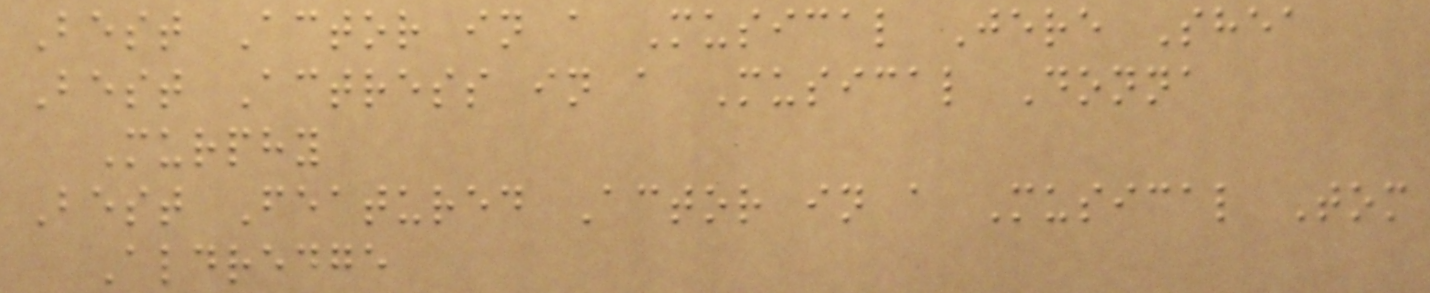Best Actor in a Musical Jere Shea
Best Actress in a Musical Donna
Murphy
Best Featured Actor in a Musical Tom
Aldredge
